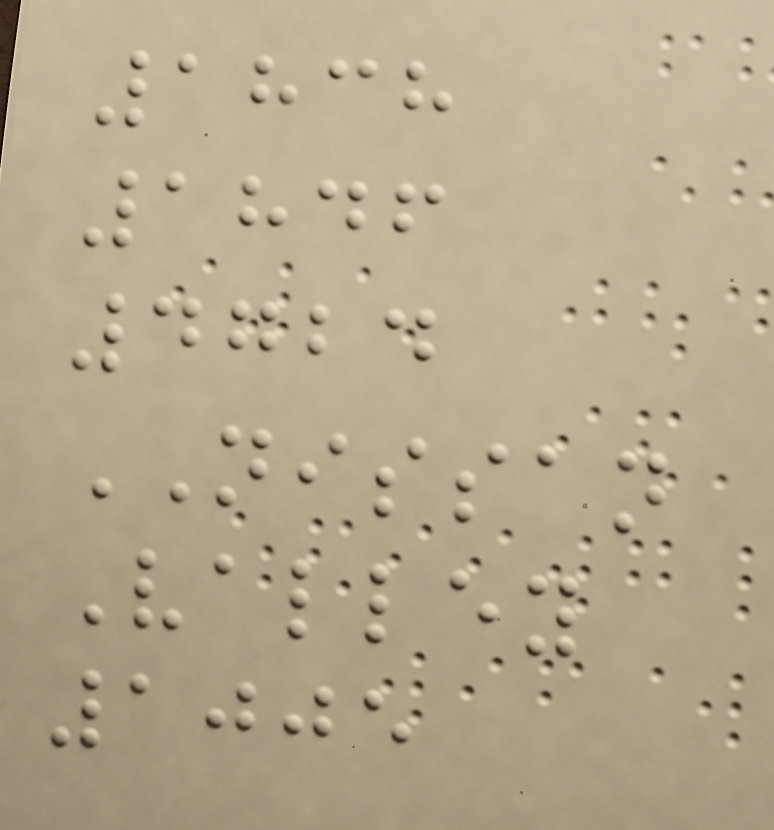1838
1846
4724
NISSAN
Valley
1005
